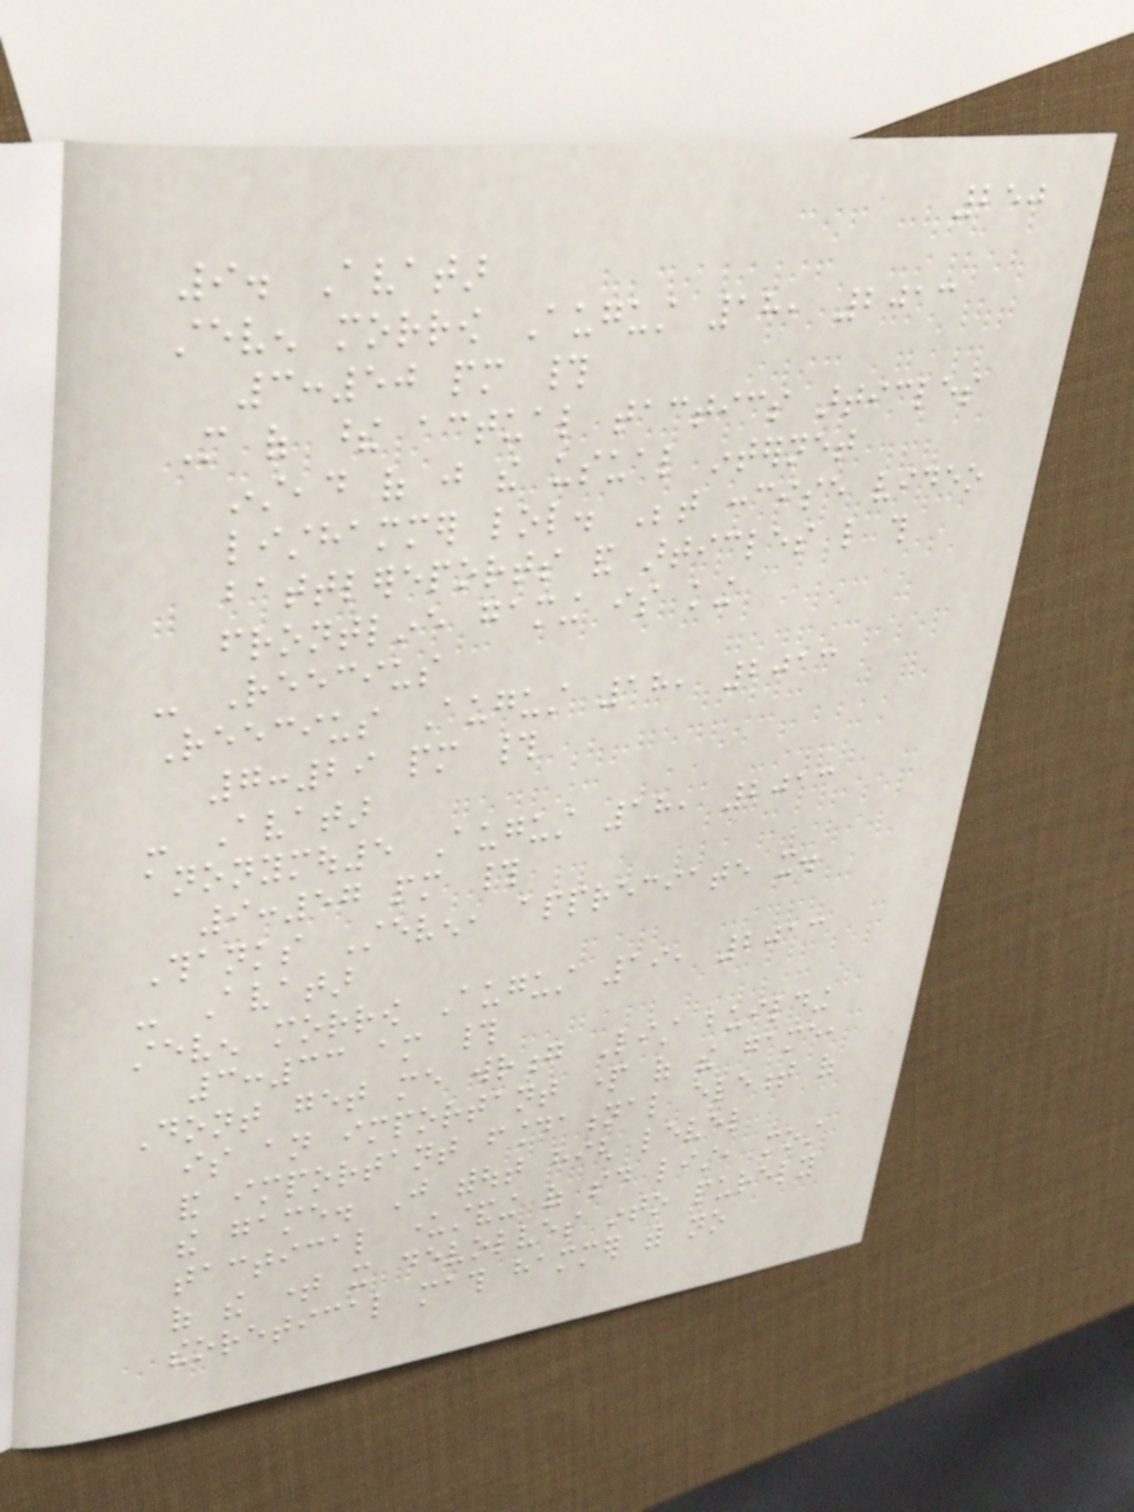250
9. Avatar
steven morrow August 18, 2013
3:50 pm #
More of these actual tactics articles
instead of just the usual internet
listhammer lol. Between concise video
battlereports and articles like this
frontline gaming is king
- Reecius
Reecius August 18, 2013
7:29 pm #
- Avatar
anonymou5 August 18, 2013
9:57 pm #
Thanks Steven, appreciate it.
- Avatar
steven morrow August 19, 2013
3:33 am #
Dont get me wrong List building
is an important part of the game,
and important foundational element of
the game. Just without high level
tactical understanding of said list, most
of the time it devolves into purely
theoretical math hammer with no
